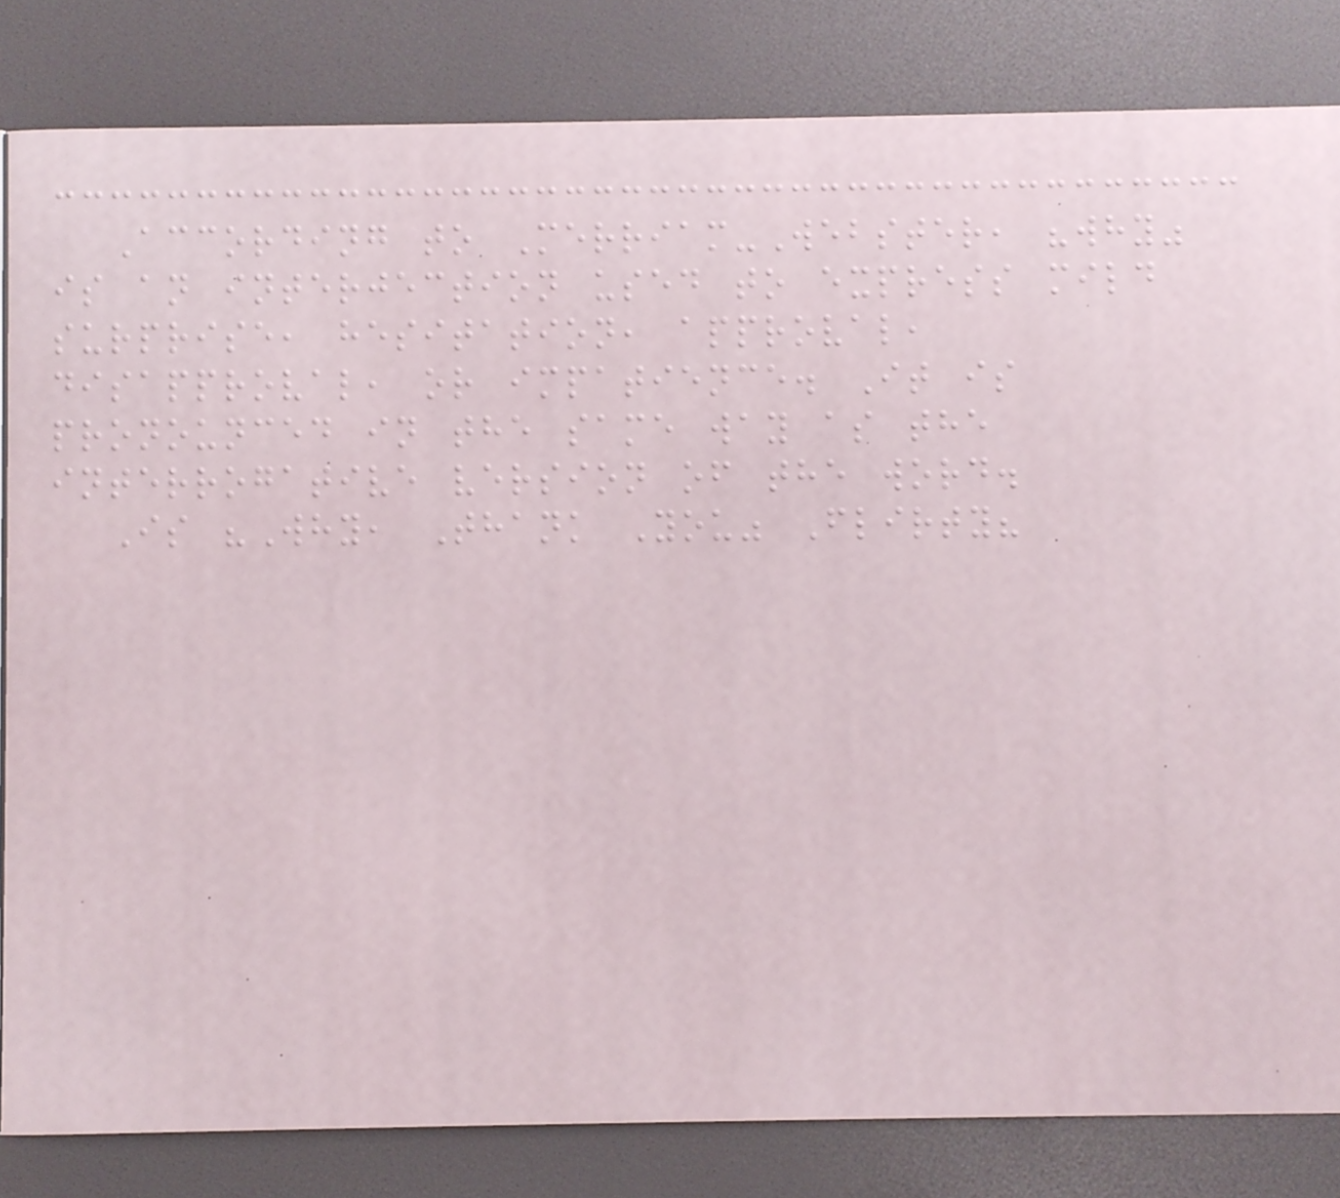According to Merriam-Webster, "why"
is an interjection used to express mild
surprise, hesitation, approval,
disapproval, or impatience. It is
pronounced in the same way as the
interrogative version of the word.
Is "Why, Thank You" Flirty?
